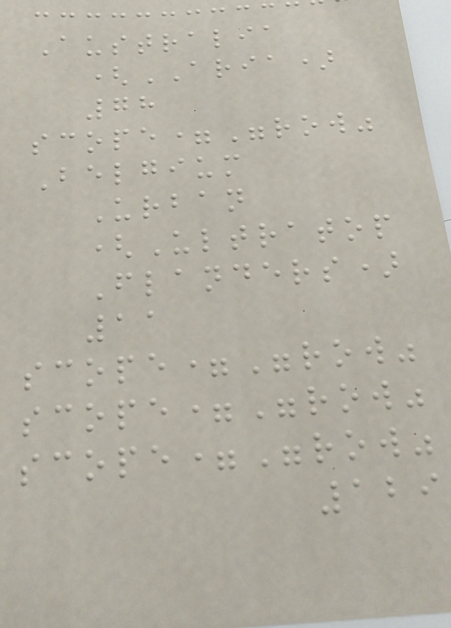Australia
(ARIA)
78
scope="row"
Belgium
Urban
(Ultratop
Flanders)
11
scope="row"
scope="row"
scope="row"
129
